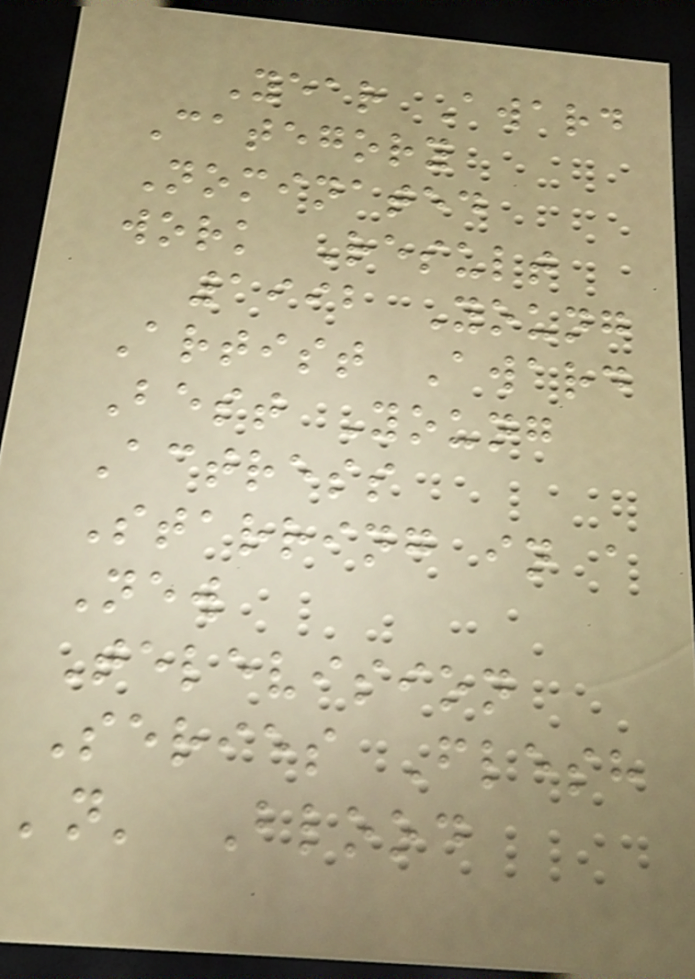Year Award
Category
Nominated
work Result
1992 Young
Artist Award
Best Young
Actress
Starring in a
New
Television
Series Flesh
'n' Blood
